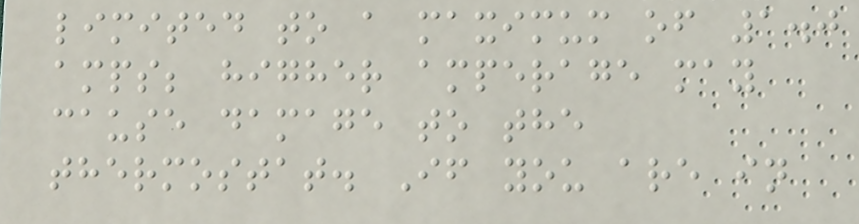limited to a maximum of 1.0
amps; higher amperage may
cause damage to the
thermostat. If you are in
